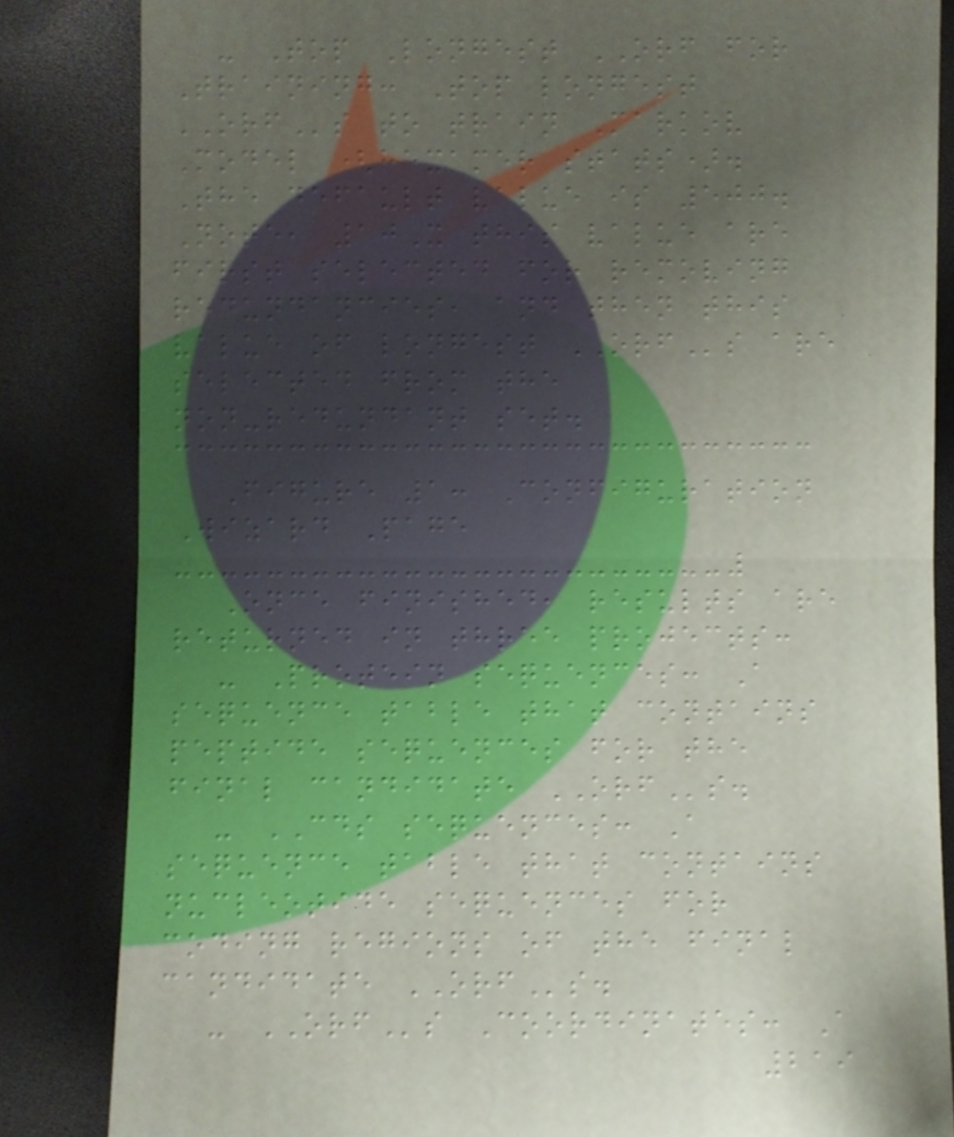- Top Longest ORF for
Training: Top longest
ORFs to train Markov
Model (hexamer stats).
The default value is 500.
Note, 10X this value are
first selected for removing
redundancies, and then this
value of longest ORFs are
selected from the
non-redundant set.
Figure 1: Configuration
Wizard Page
Once finished, results are
returned in three projects:
- Protein sequences: A
sequence table that contains
peptide sequences for the
final candidate ORFs.
- CDS sequences: A
sequence table that contains
nucleotide sequences for
coding regions of the final
candidate ORFs.
- ORFs Coordinates: A
219
